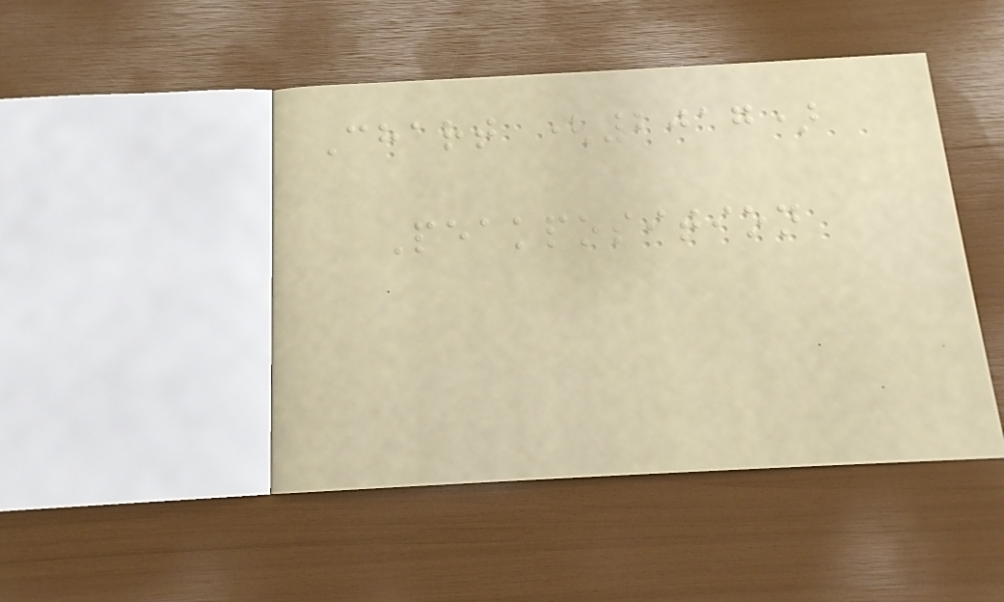Chart (2017)
Peakposition
